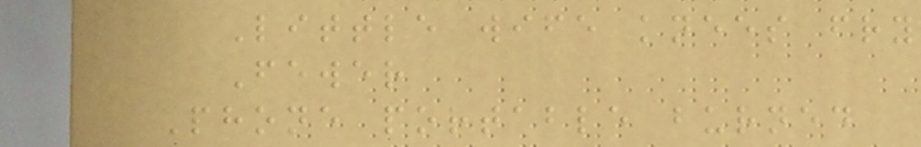Little wife knees fry
Fewer
Phone portable burned
